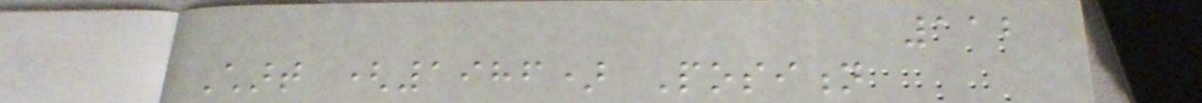112
Chart (1986) Position
